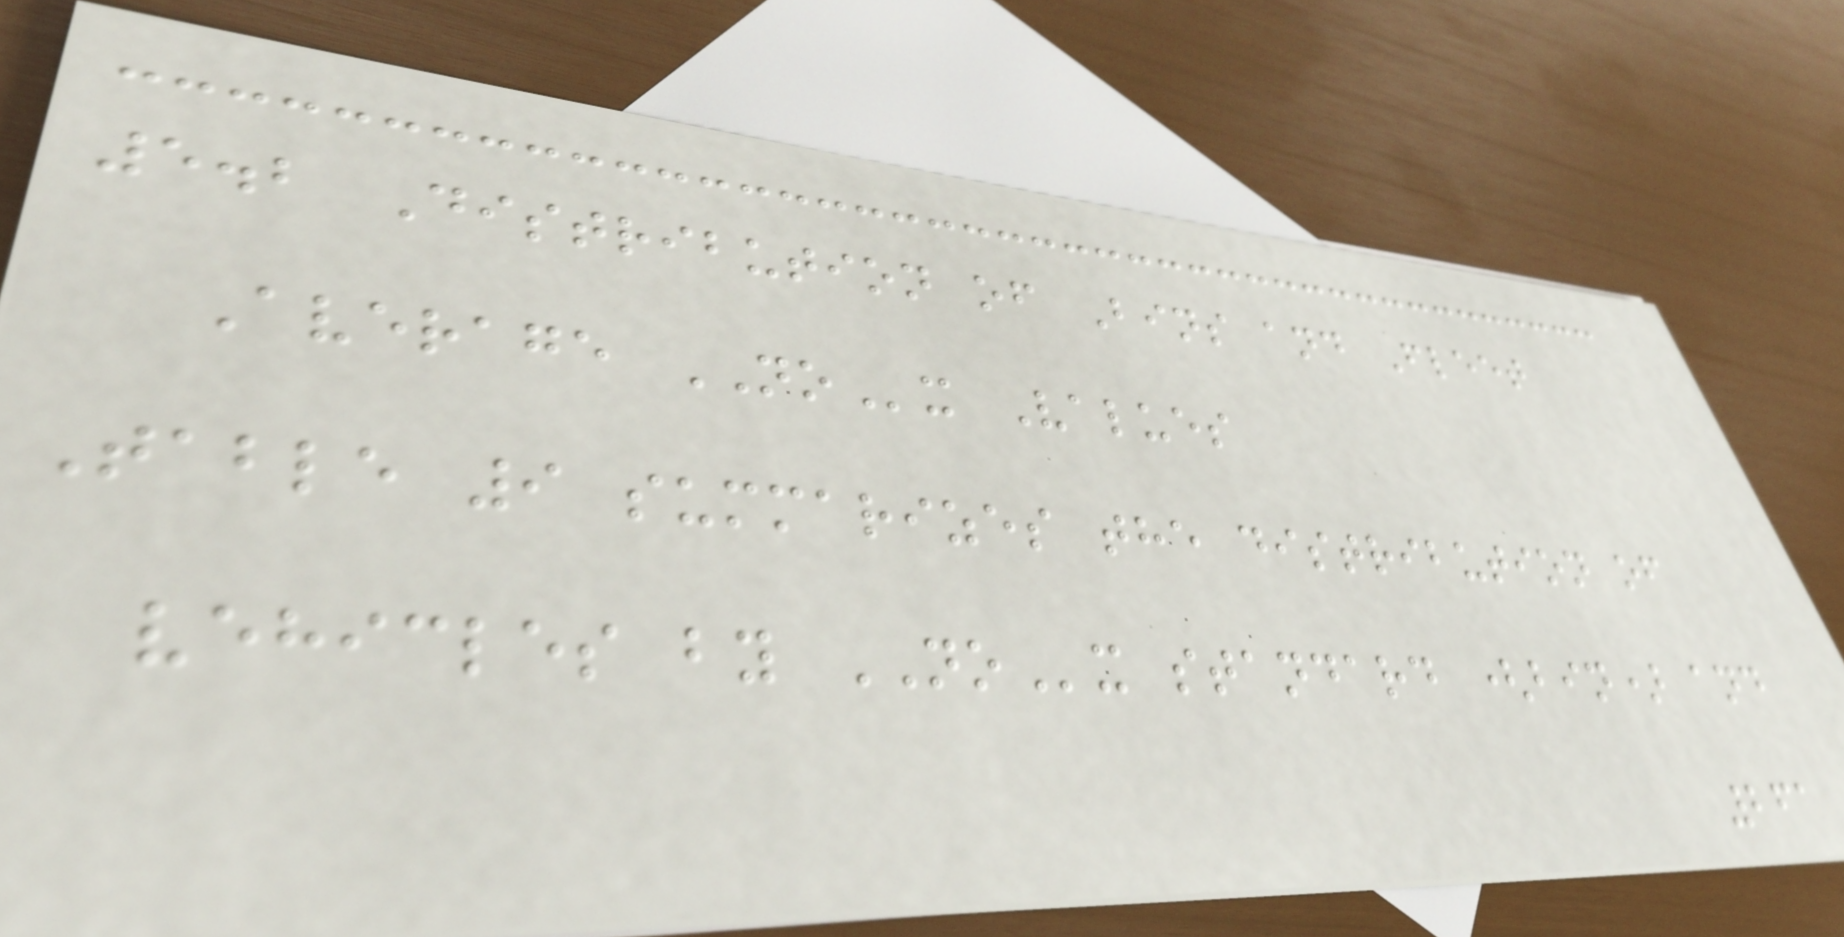5.2 Distribution of Bins and Fleet
Average NOx Values
Table 9 summarizes the distribution of
vehicles by NOx standard (bin) and
261
